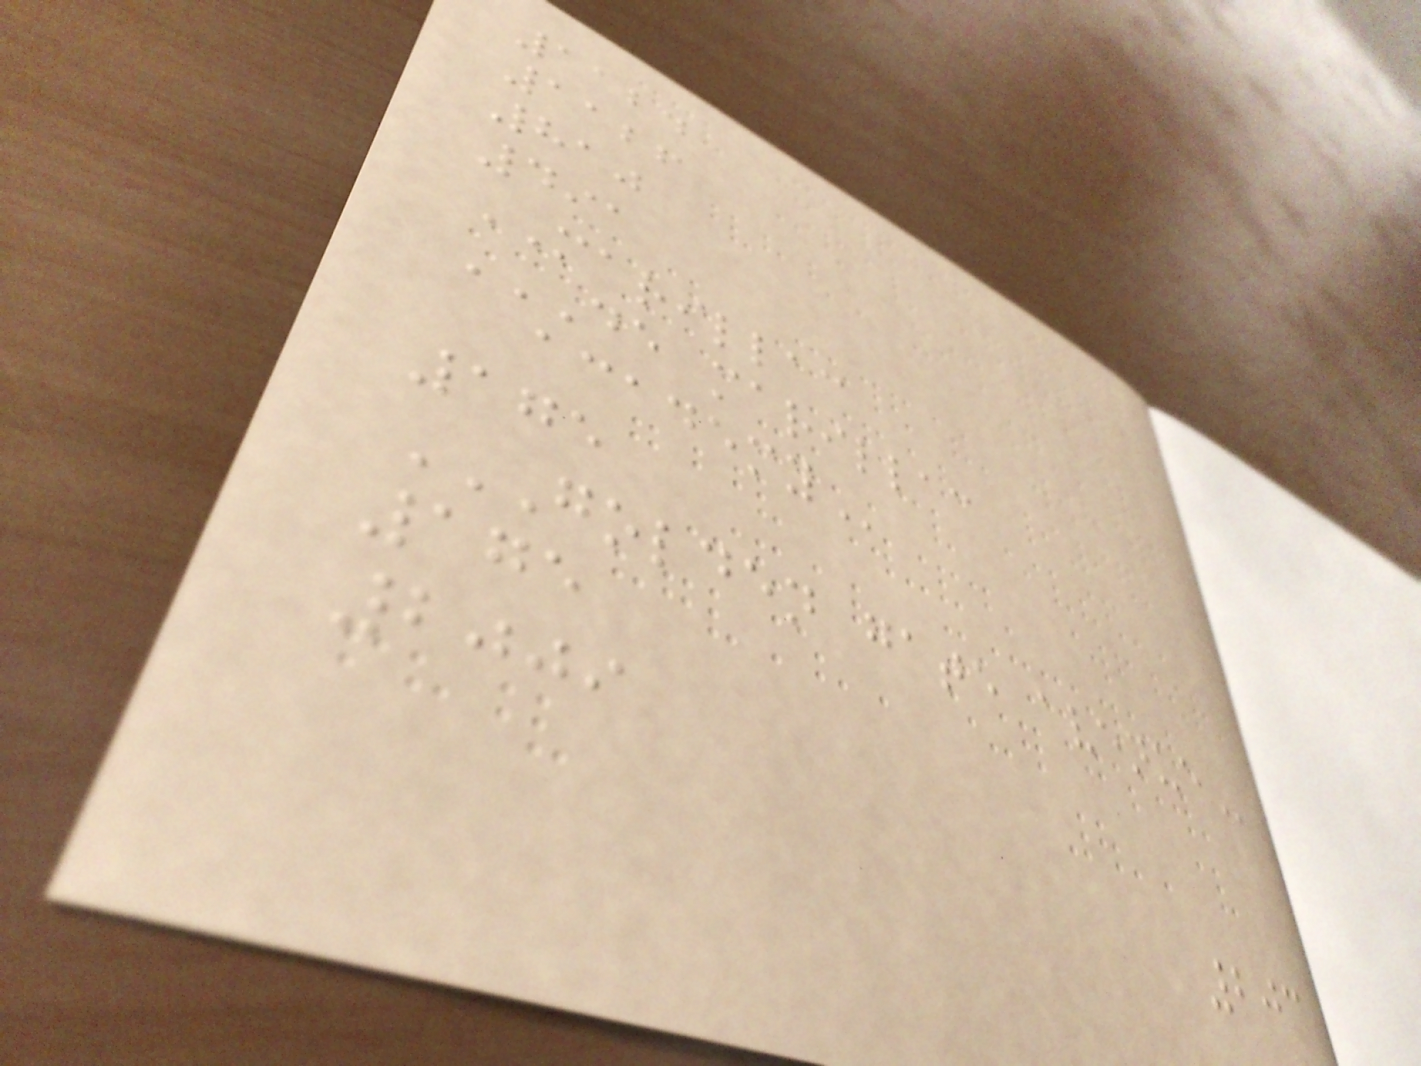1124
1126
810
491
MARILLAC
DE MARILLAC
ACADEMY
175
GOLDEN GATE AVENUE
175
2009
203
